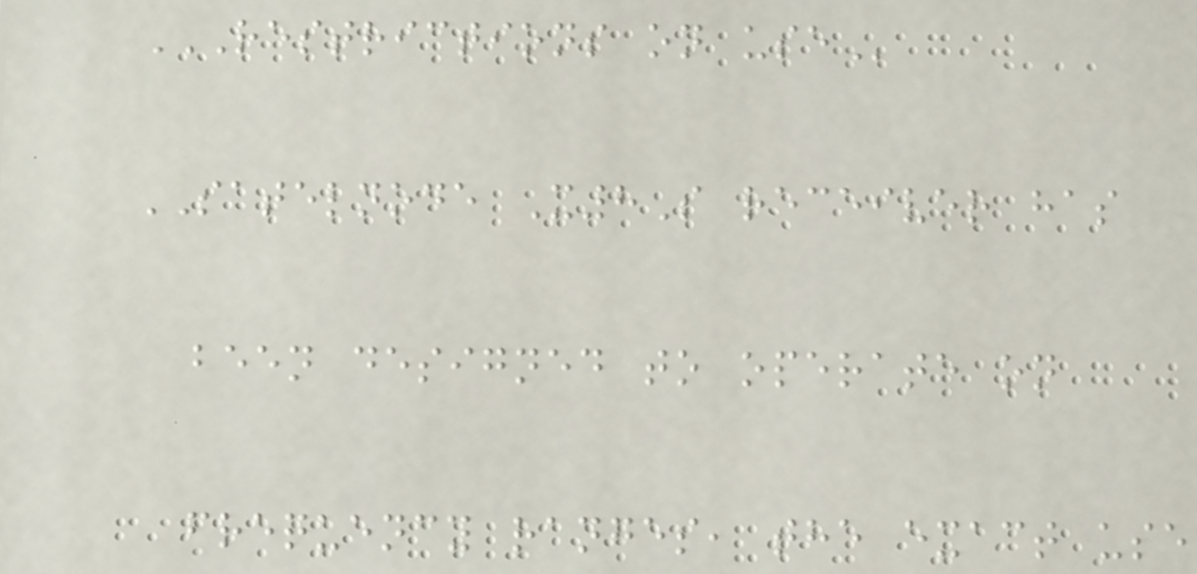RESTRICTIONS ON USE
SATELNODE X8S receiver has
been designed to operate on
frequency ranges, the exact use
